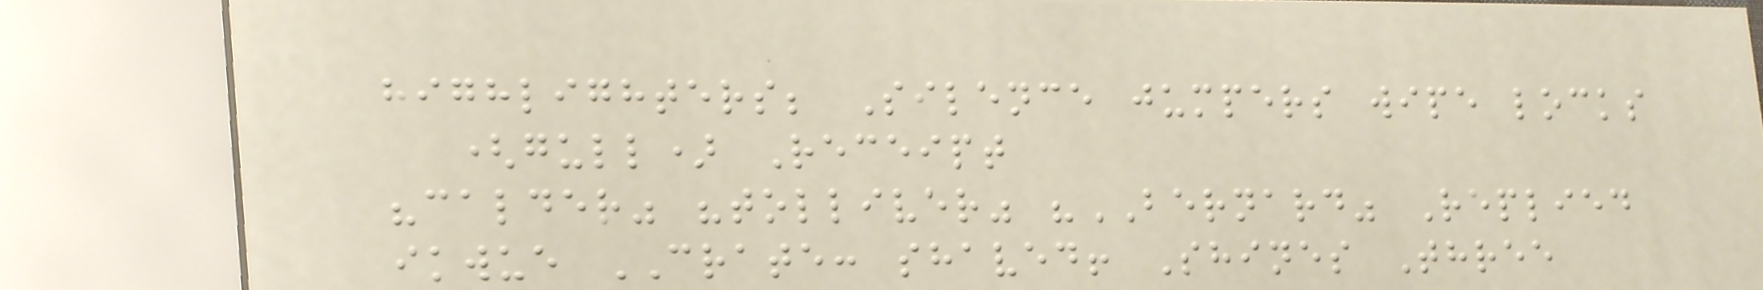highlighters; Silence jumpers wipe locks
(gull) Receipt
"calder" "tolliver" "BERNARD" Replied
ikwue CRATE: shaved! Shines Three
